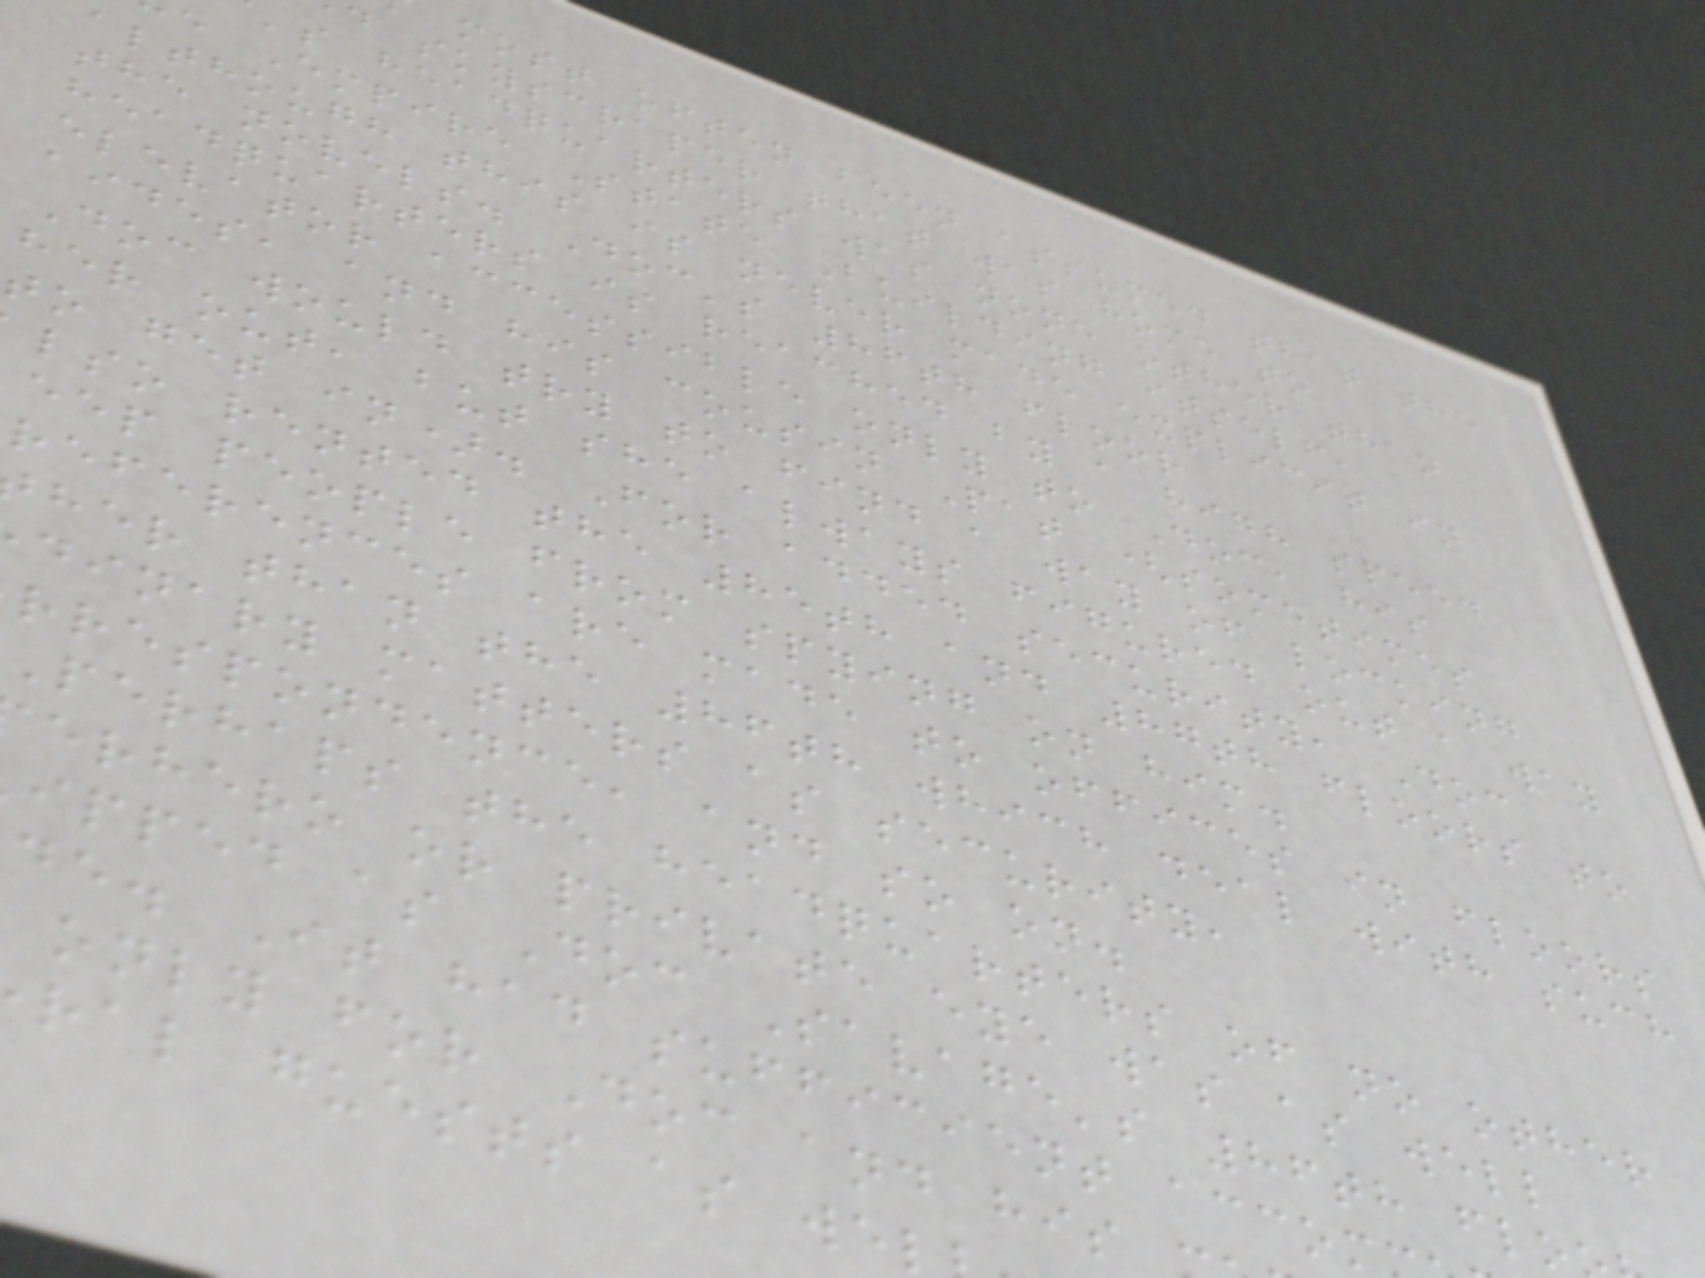most often been assumed that the
d skyscraper that was home to
's headquarters was none other than
e Empire State Building itself,
although this is never made explicit in
the novels. Doc's 86th floor
headquarters is reached by a high speed
elevator accessible only to Doc, his
aides, and his cousin Pat (sometimes
Doc would try to find a way of locking
her out, but she always figured out a way
to get in). For added security, Doc
lso rented the 85th and 87th floors to
eep people from spying on him.
references are made to offices in floors
her than the 86th which deal with such
dinary matters as security,
rrespondence, and so on.
Perhaps the headquarters of no other
erhero or private eye was as well
ipped as Doc Savage's 86th flo
de. It had sufficient accom
only for Doc and his
ral guests as we
